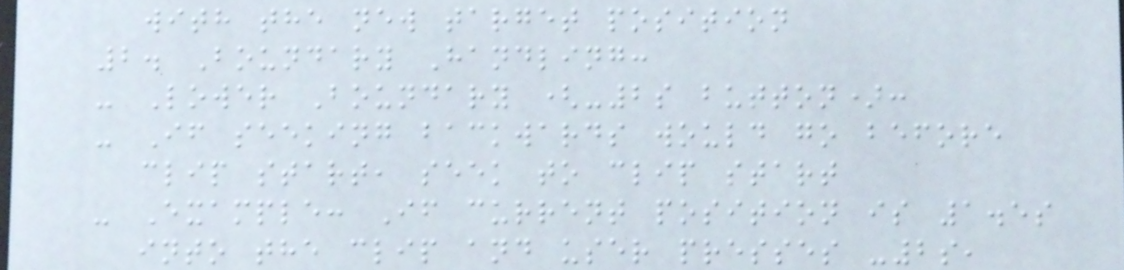with the new target position
2. Boundary Handling:
- Lower Boundary (-2s button):
- If seeking backwards would go before
clip start, seek to clip start
- Example: If current position is 1.5s
into the clip and user presses -2s,
